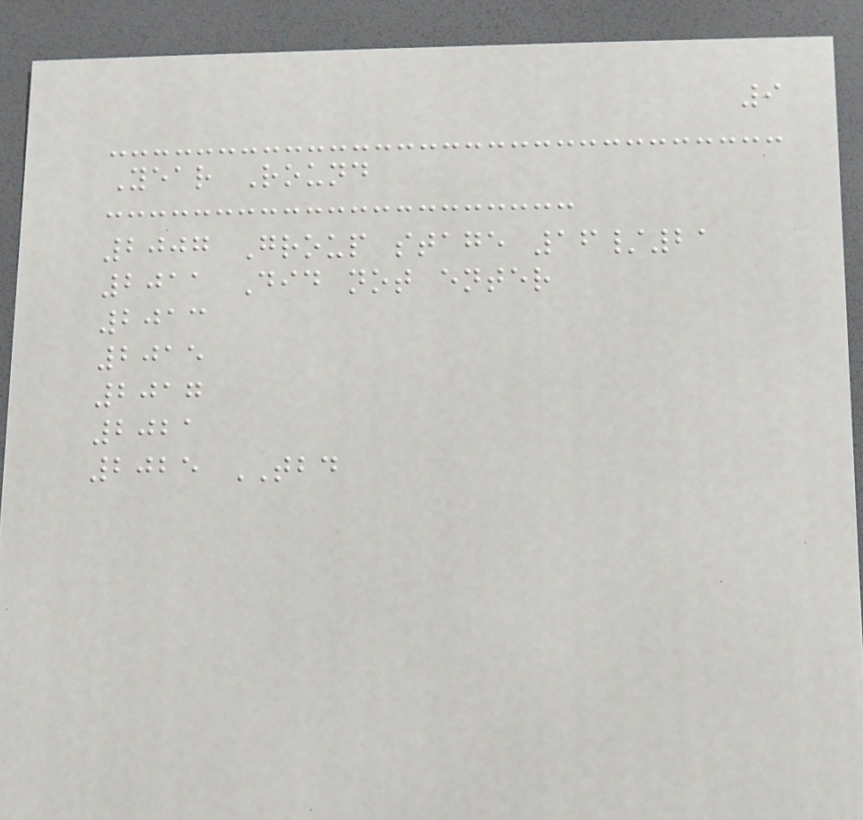9
Year Round
2007 Group stage 16/21
2011 Did not enter
2013
2015
2017
2021
2025 TBD
